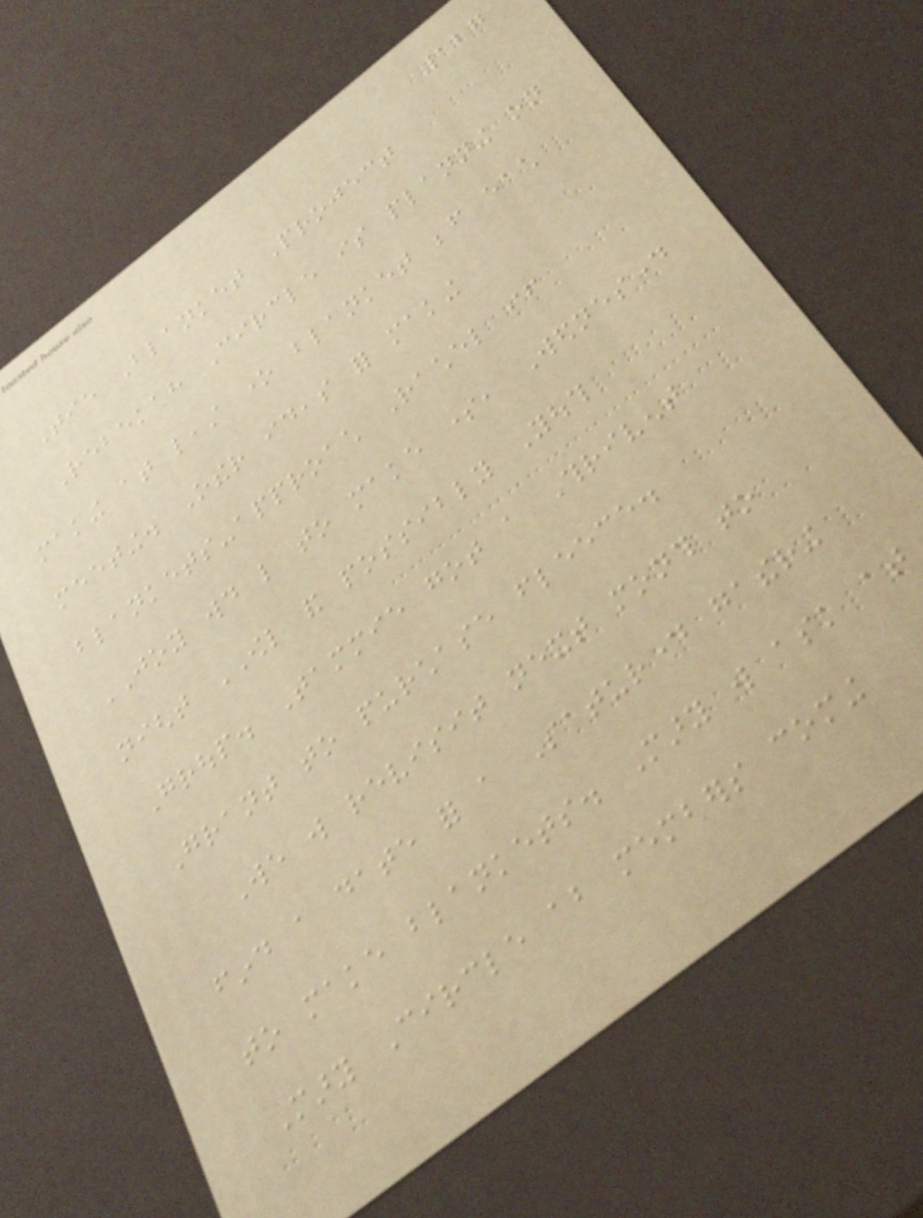127
Tie Blanket Project
Rebekah Circle is planning on
making at least one blanket before each
meeting. Other ideas for making
blankets-approach Rachel if
JOY would like to make some, Wednesday
night OWL and possibly Youth
Group. Tammie got a Thrivent
Grant to purchase fleece.
We will revisit next month to
find a date for a Saturday gathering
to make blankets. Mary will ask at
Mary Circle about members coming
